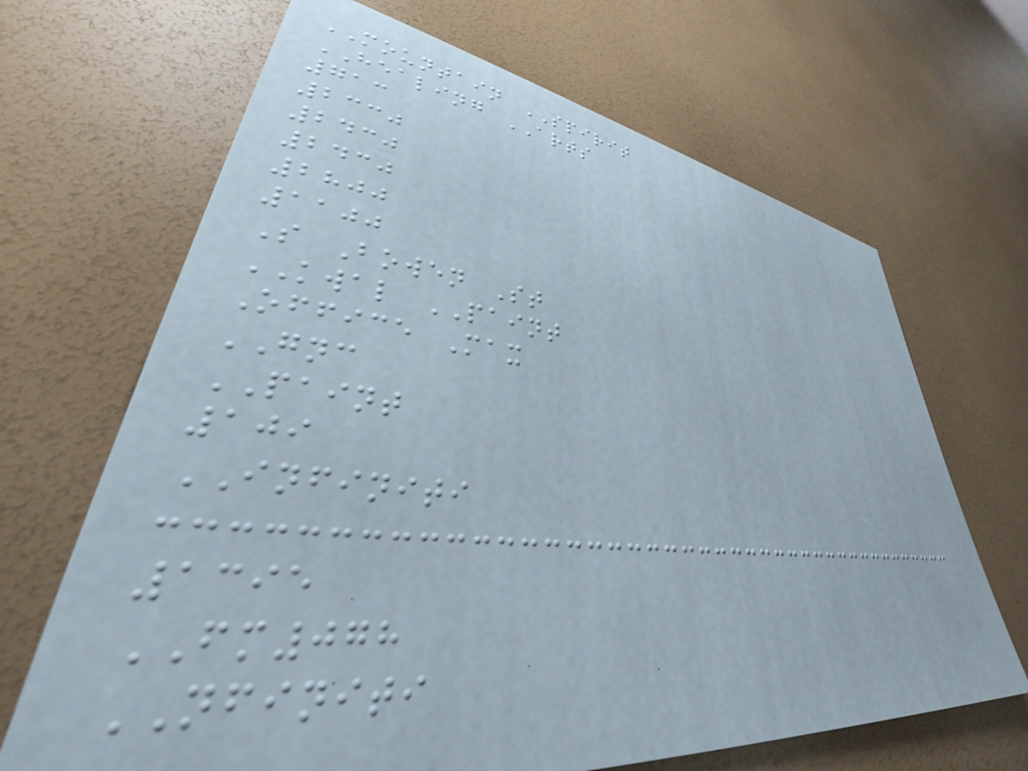MOUNTAIN SPIRIT
HEALING ARTS
713
2330
2430
2430
2800
1100
S Bowen St
KWAL PAINT
Office Max
GNC
PAINT
109
INFINITI
1395
FM078
NFINITI
